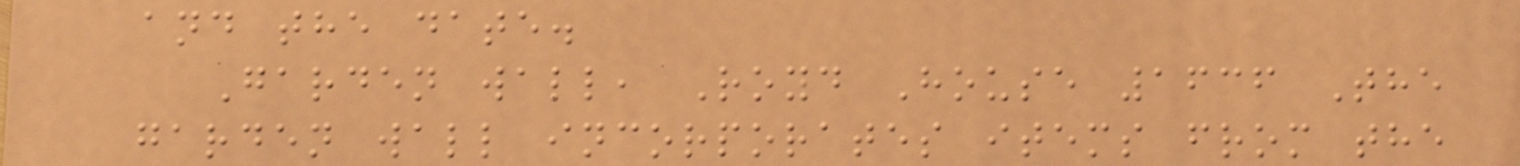and the date.
Garden wall, Royd House 1636 The
garden wall incorporates items from the
